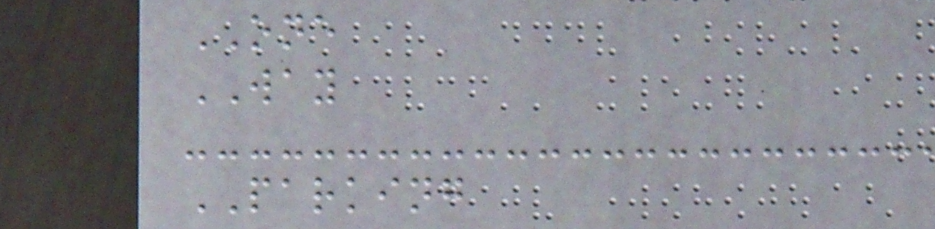ONE
WAY
PARKING
